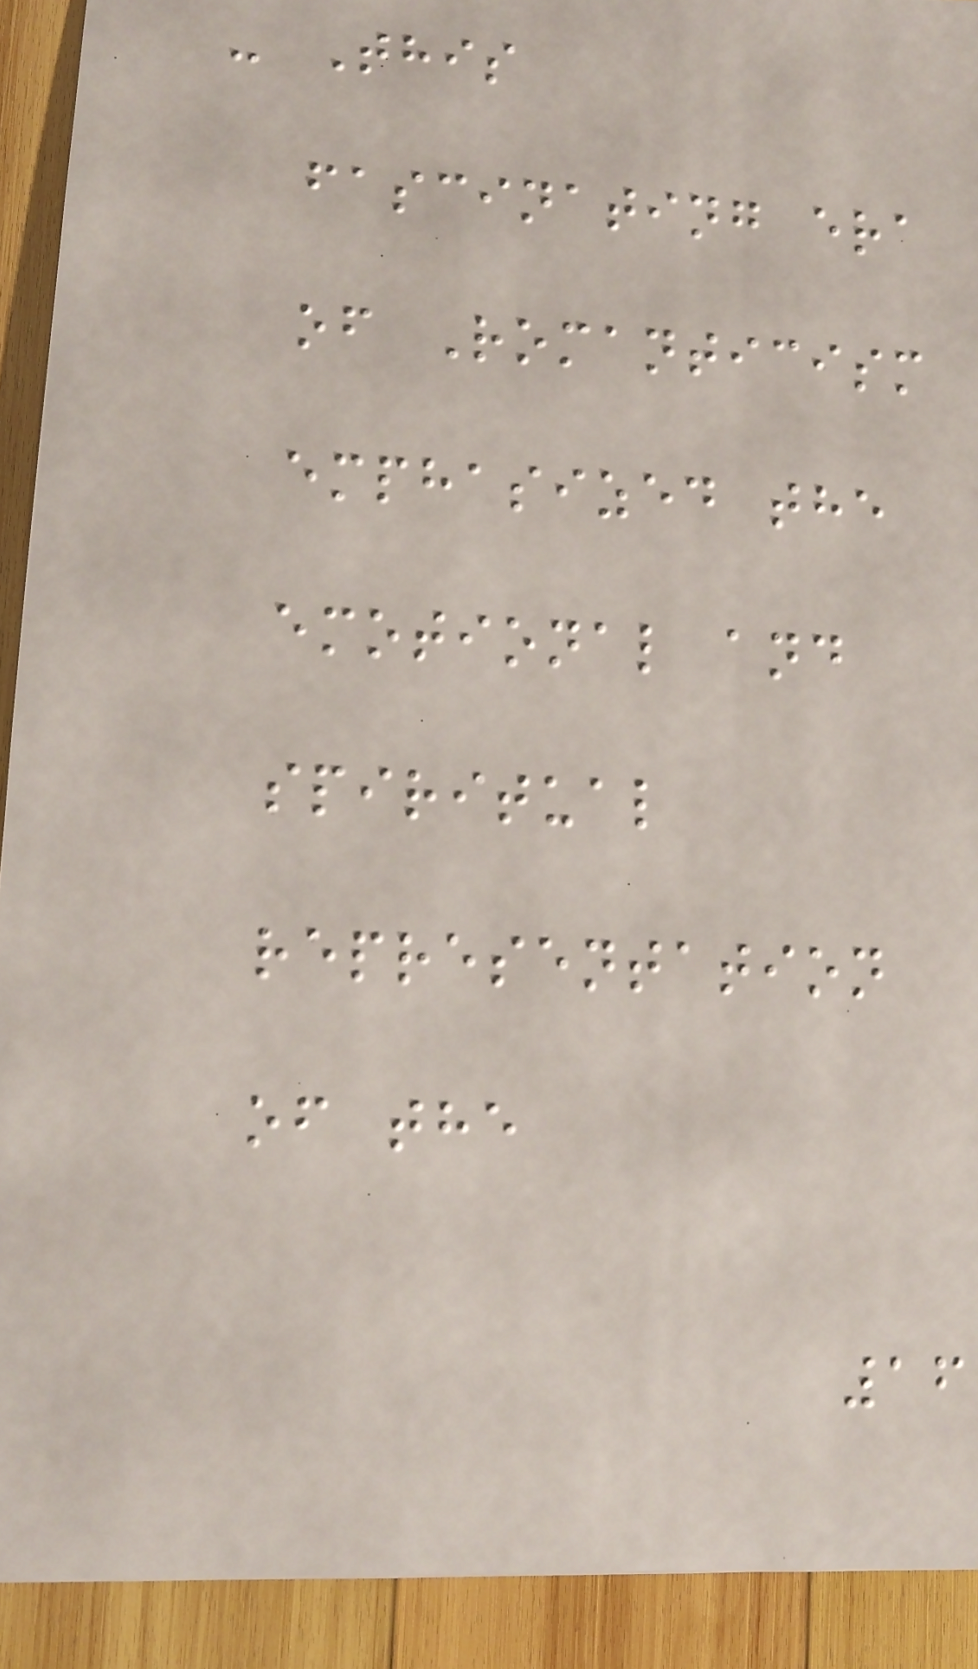- This
fascinating era
of Romanticism
emphasized the
emotional and
spiritual
representation
of the
16
